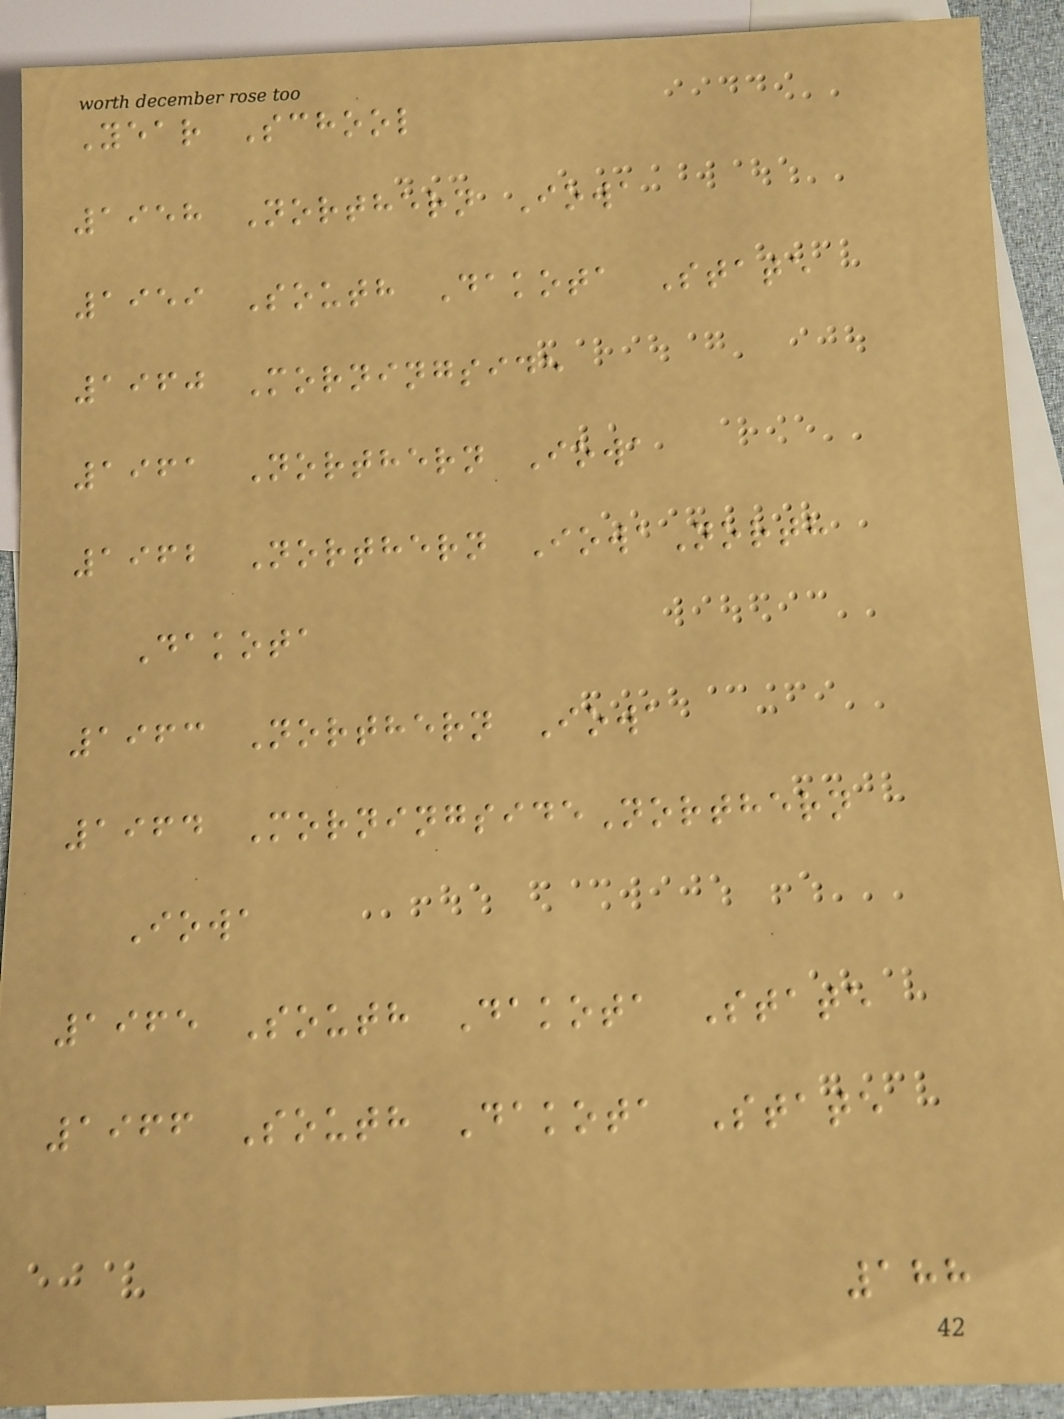Year School
1958 Northern Iowa
1959 South Dakota State
1960 Morningside
1961 Northern Iowa
1962 Northern IowaNorth
Dakota
1963 Northern Iowa
1964 MorningsideNorthern
Iowa
1965 South Dakota State
1966 South Dakota State
188
